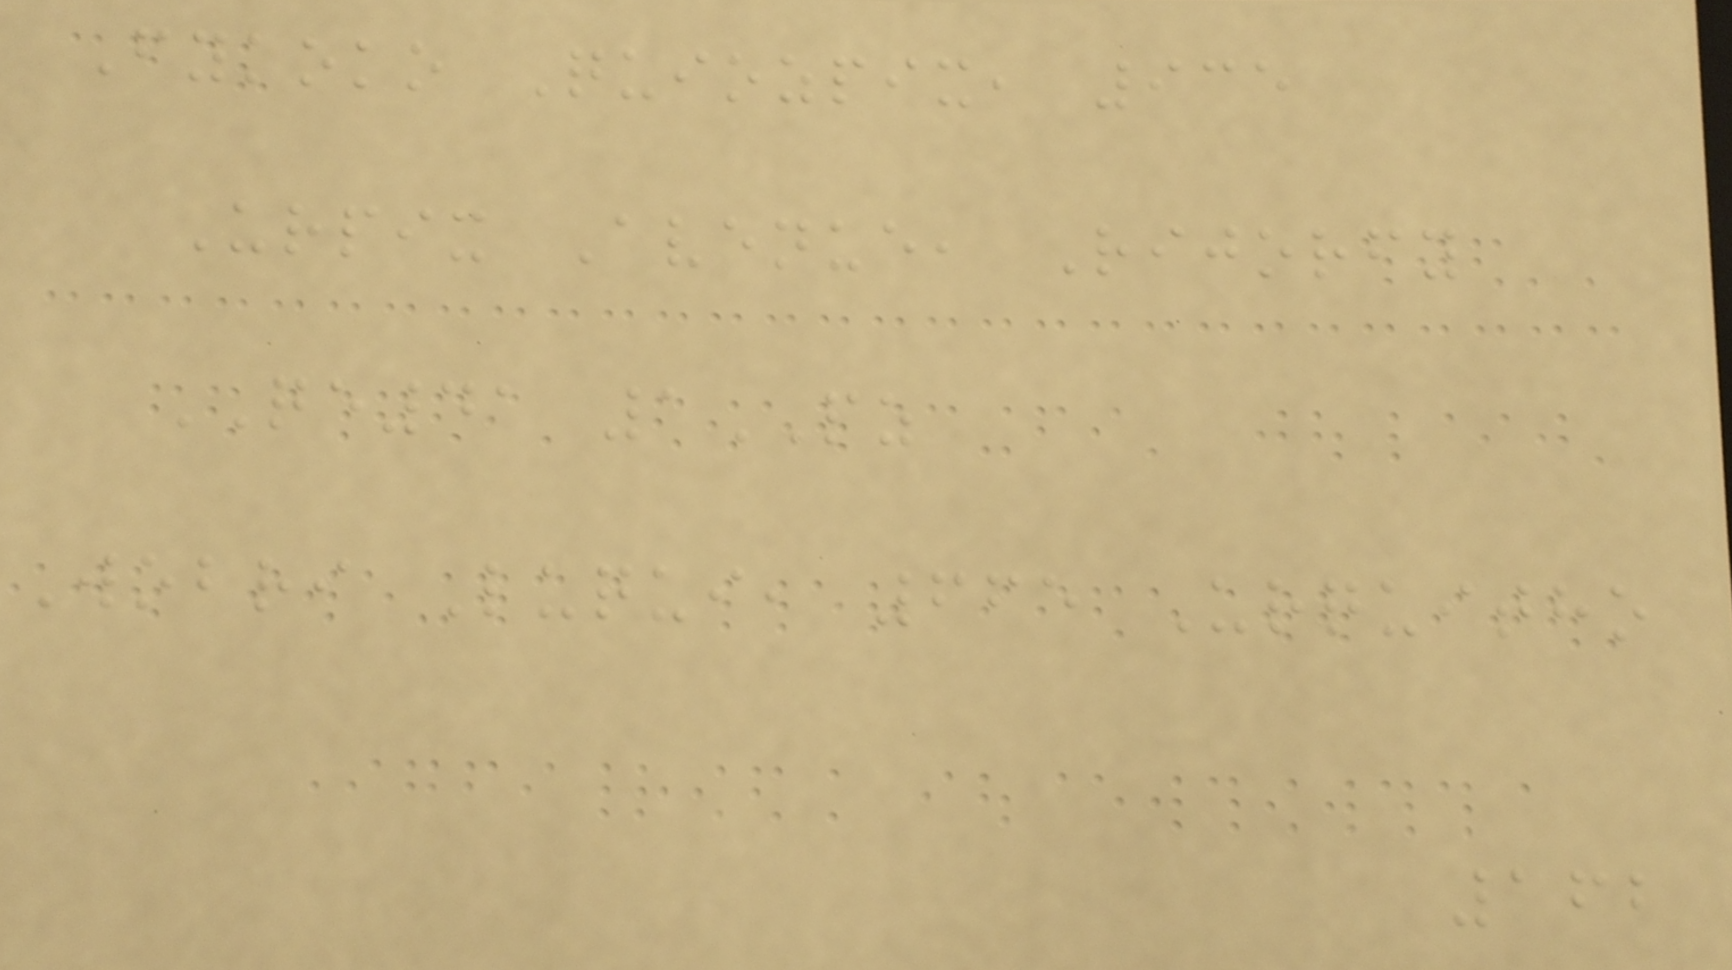Fykoko Quiozpix, 935
Urpix Avenue, Rijorfy
QE41 1PZ
Wobri Luqui, 665 Urquitho
162
